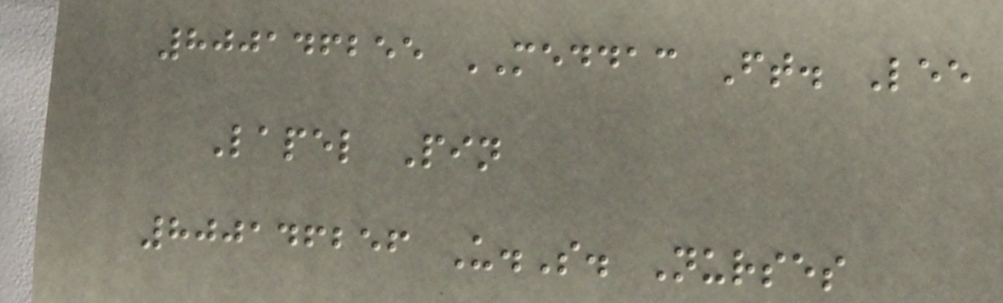800146255 MEDDAC Ft. Lee
Lapel Pin
800146256 U.S. Nurses
